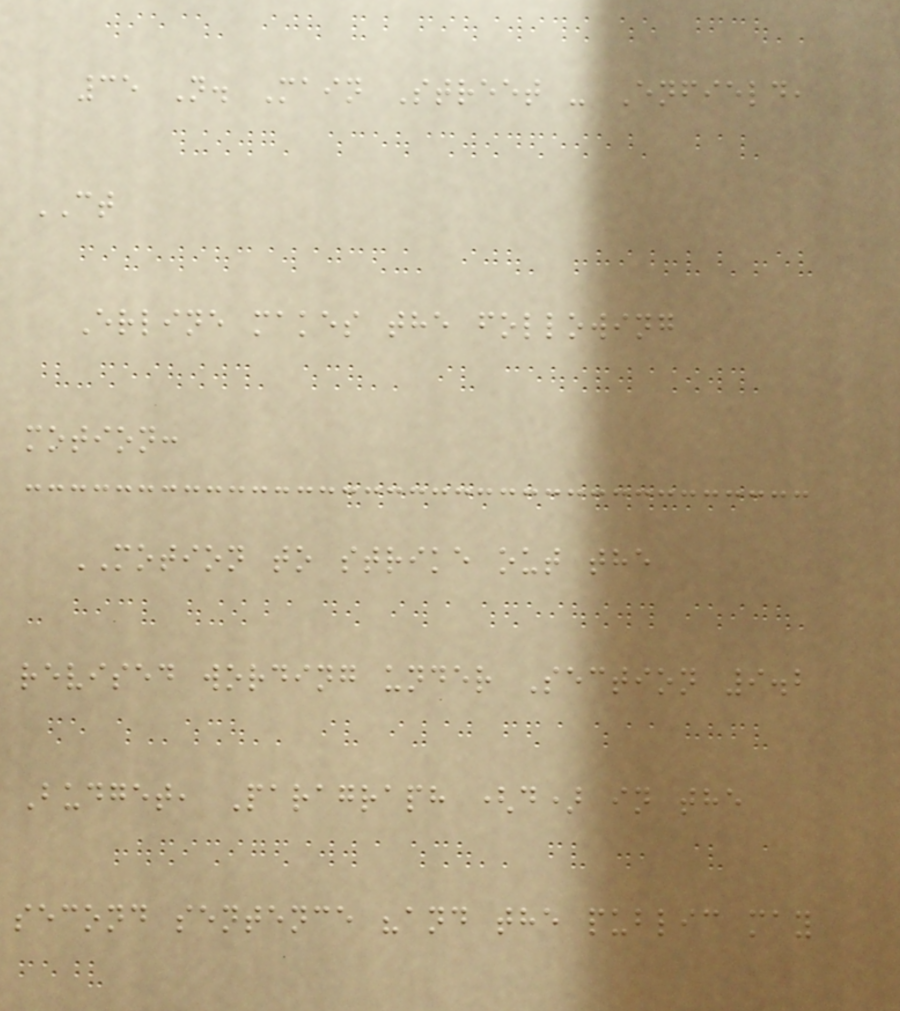35 N. Main Street - Enfield,
CT
Erline makes the following
motion:
MOTION to strike out the
revised wording under Section 9.2
Budget, Paragraph (d) in the
second sentence "and the public may
